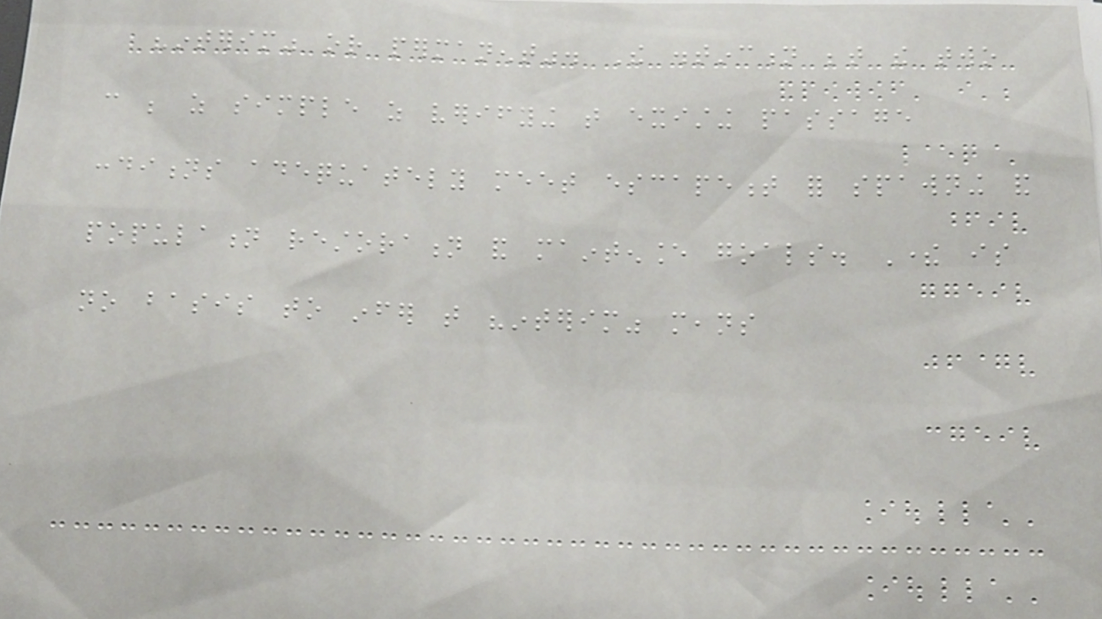"interim" or permanent". The distinction between the two
can be as simple as verifying that existing passage
conditions adequately meet escapement for spawning and
population restoration and maintenance goals. There is
no basis to infer that "interim" means
